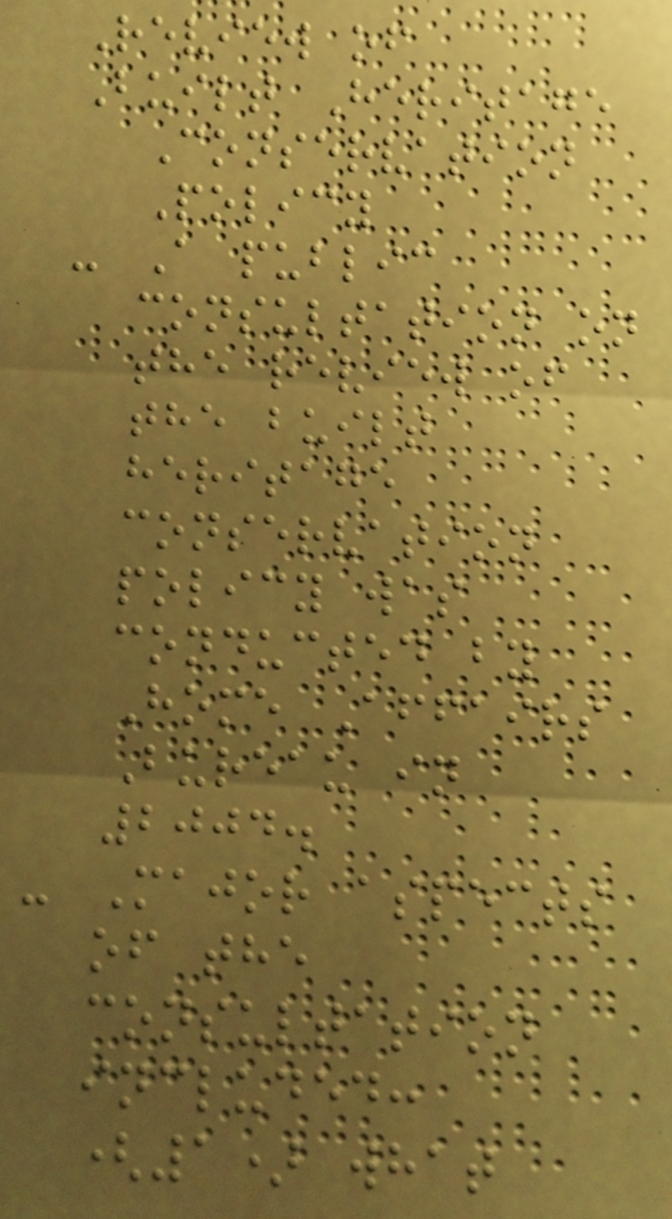Review of
Built Heritage
Conservation
Policy
- A public
consultation on
the review of
the built
heritage
conservation
policy was
conducted by
Home Affairs
Bureau in
2004.
- Major aspects
of the
consultation
included:
(1) what
